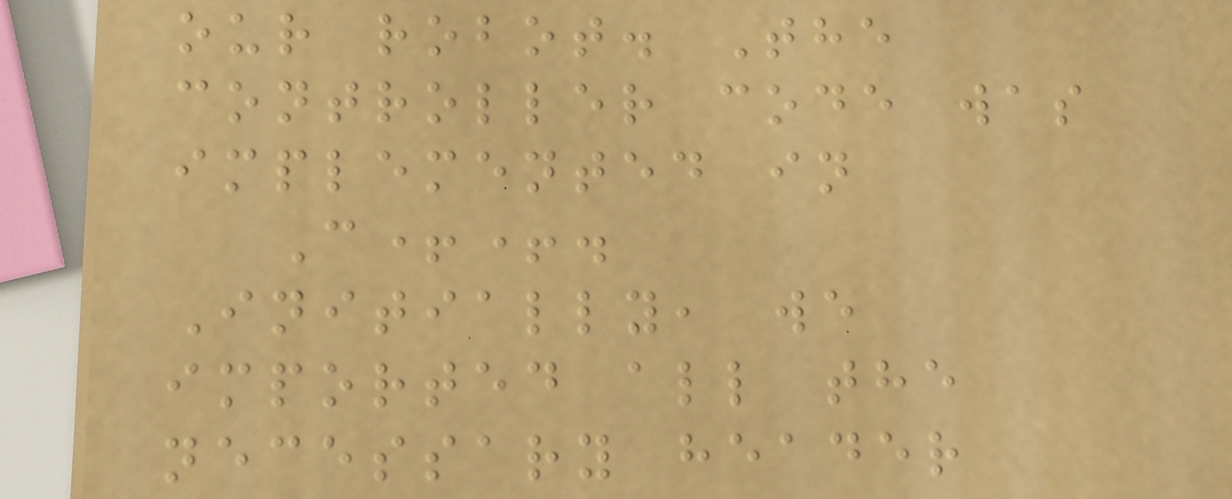our robot. The
controller code was
implemented in
C++.
Initially, we
imported all the
necessary header
